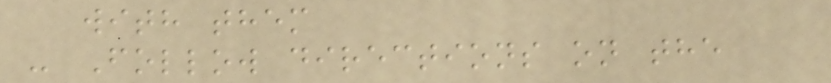with them
- Follow directions on the
